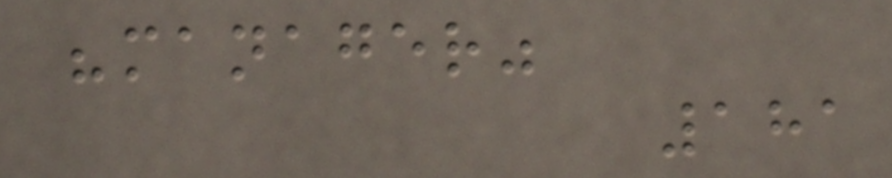"manager"
181
